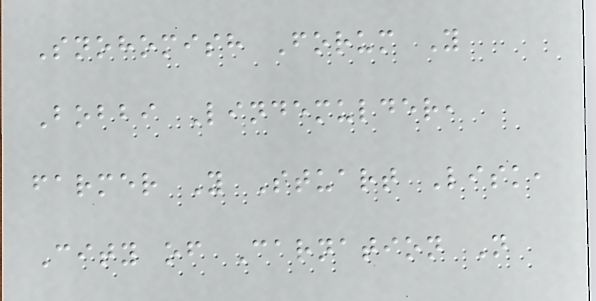Snohomish Forum Y
Bobbi Lindemulder,
farmer Y Stuart Lisk,
City of Carnation N
